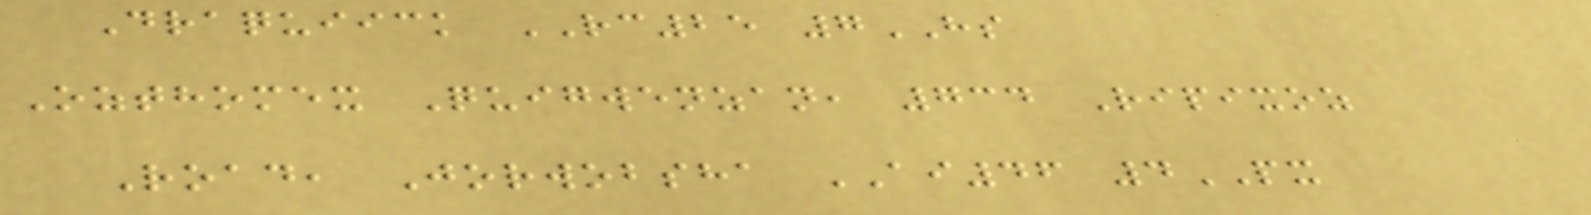Draquiick RC25 7HS
Ozthomex Quigwenzan, 734 Ripixoz
Road, Jorwobsha AI46 4PX
